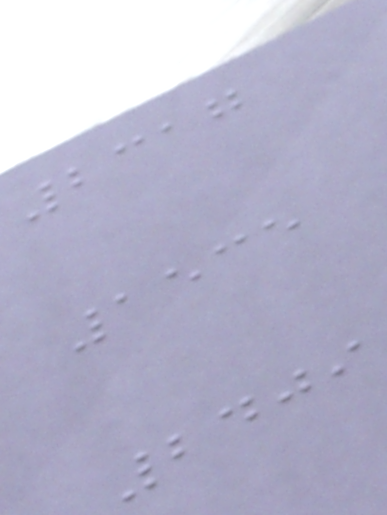2317
1535
2409
